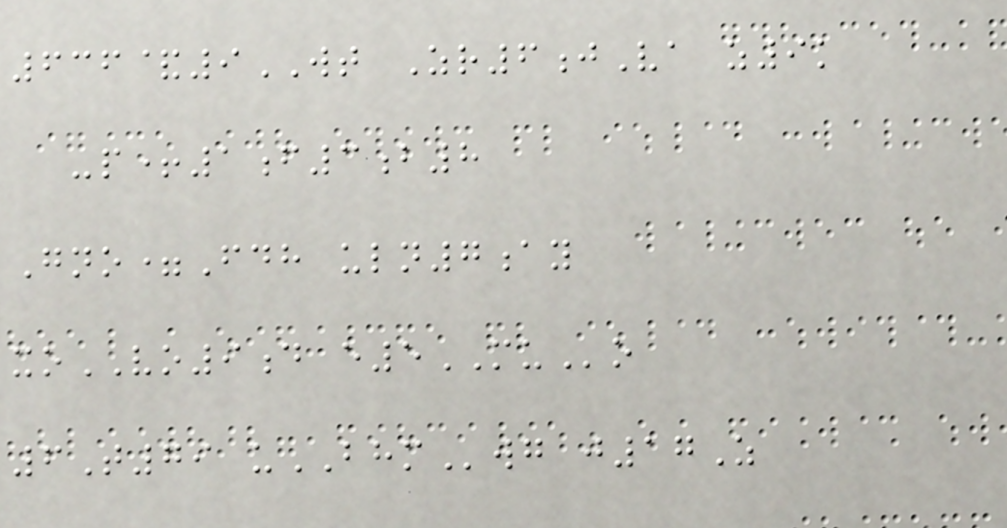636&9WT Zr6jVa z9k
-p+1f3b8
Gno=Fdh uln7ay
xoVO9d e5MUo
6T79 uBHMwg j17Z
